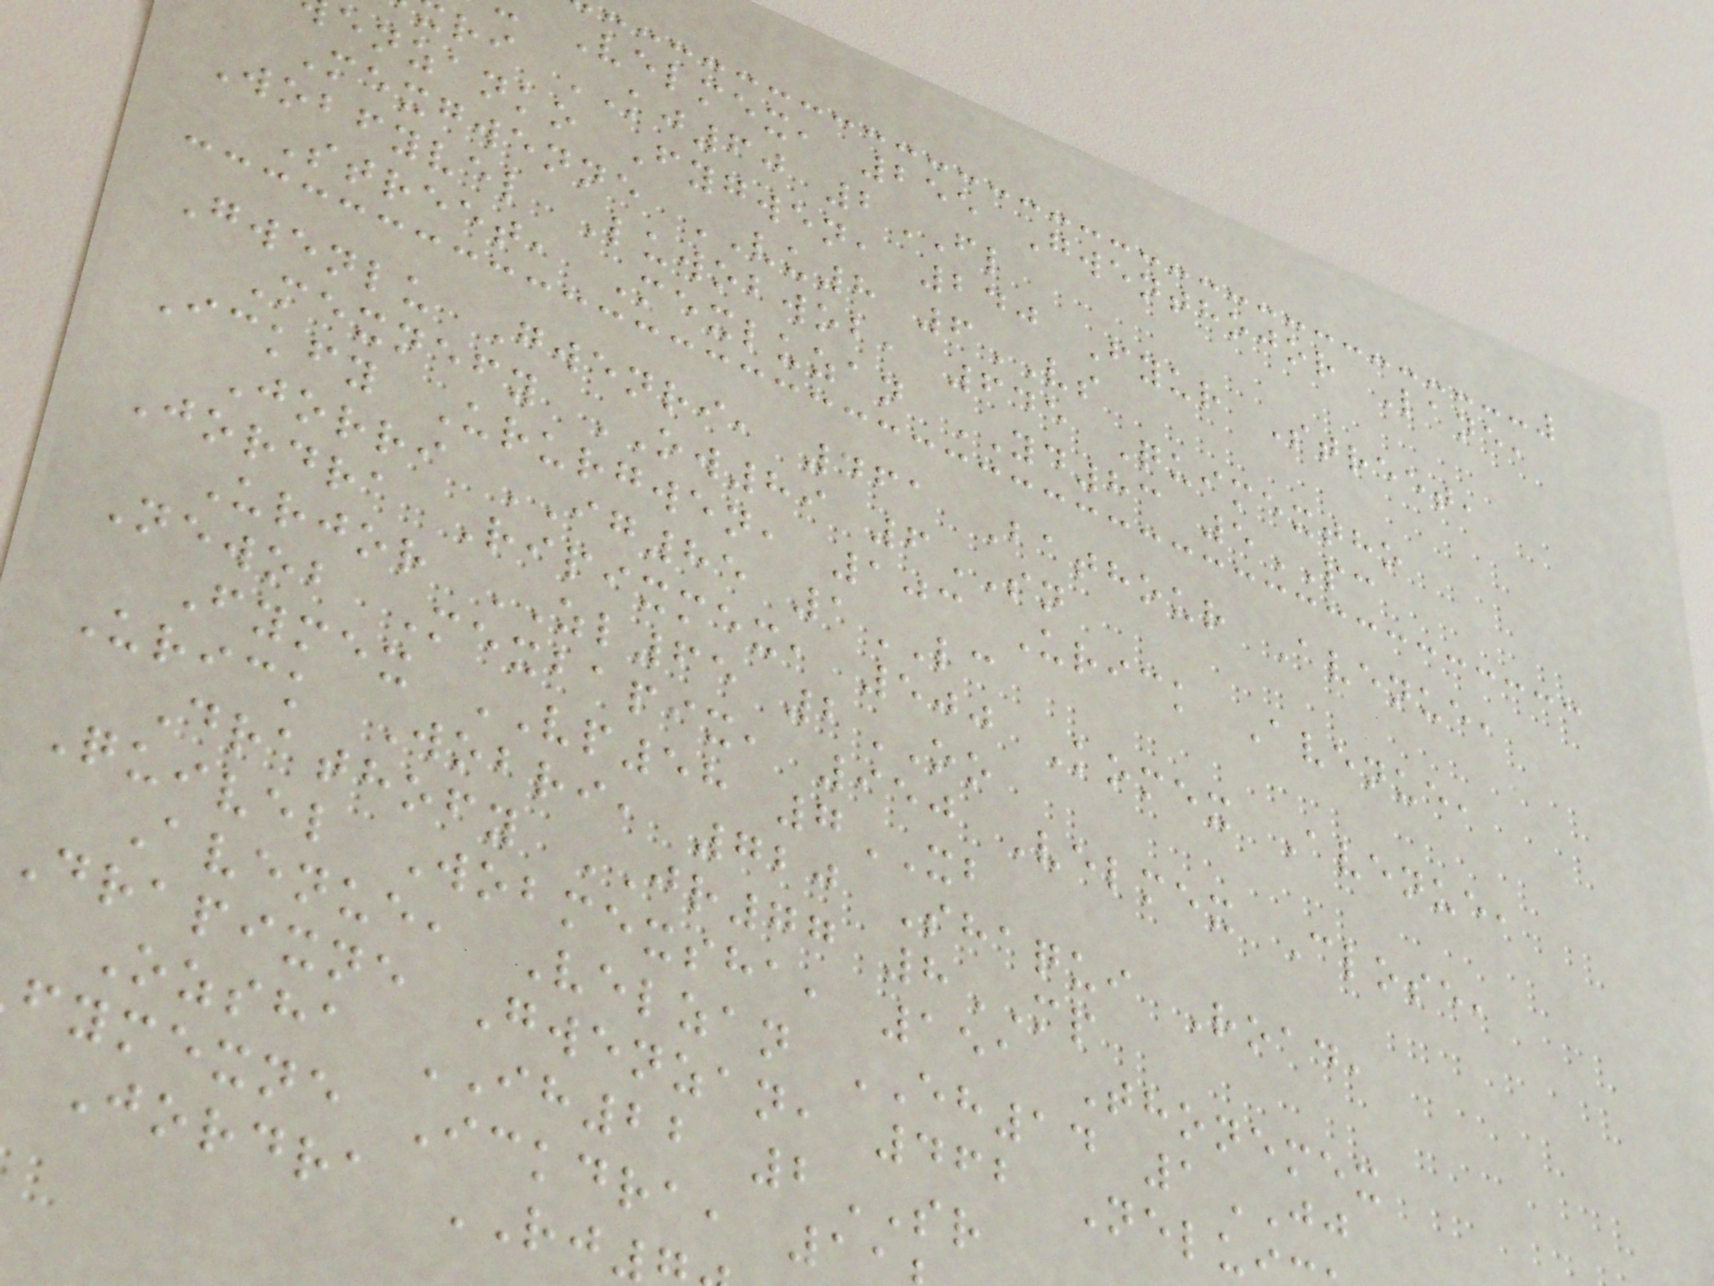Velmex, 255 Gwenthojor Lane,
ri KJ60 2FL
enzanko Fygwen, 240 Fyur Street,
Mexgwenne VU8 6VS
Wobfyvel Luwobwob, 645 Quimextho
Street, Mexluzan YD83 5PC
Gwenlu Gwenri, 461 Bathour Avenue,
Mexnefy OW89 6SN
Ickfy Ururgwen, 103 Urick Avenue,
Jorri IG85 1LC
Jordra Ripixmex, 500 Komex Avenue,
Urjor ZL65 2OO
Newob Mexbapix, 950 Velmex Close,
Fymex VP58 7XB
Urick Wobri, 720 Shaqui Road,
Drathofy JR77 8MP
Quivel Wobmexsha, 151 Thonemex
Avenue, Velzan EH14 1JJ
Drapixne Gwenzan, 462 Nelu
Ozsha IH22 2SR
fymexne Ickdra, 1
Jordra RJ
